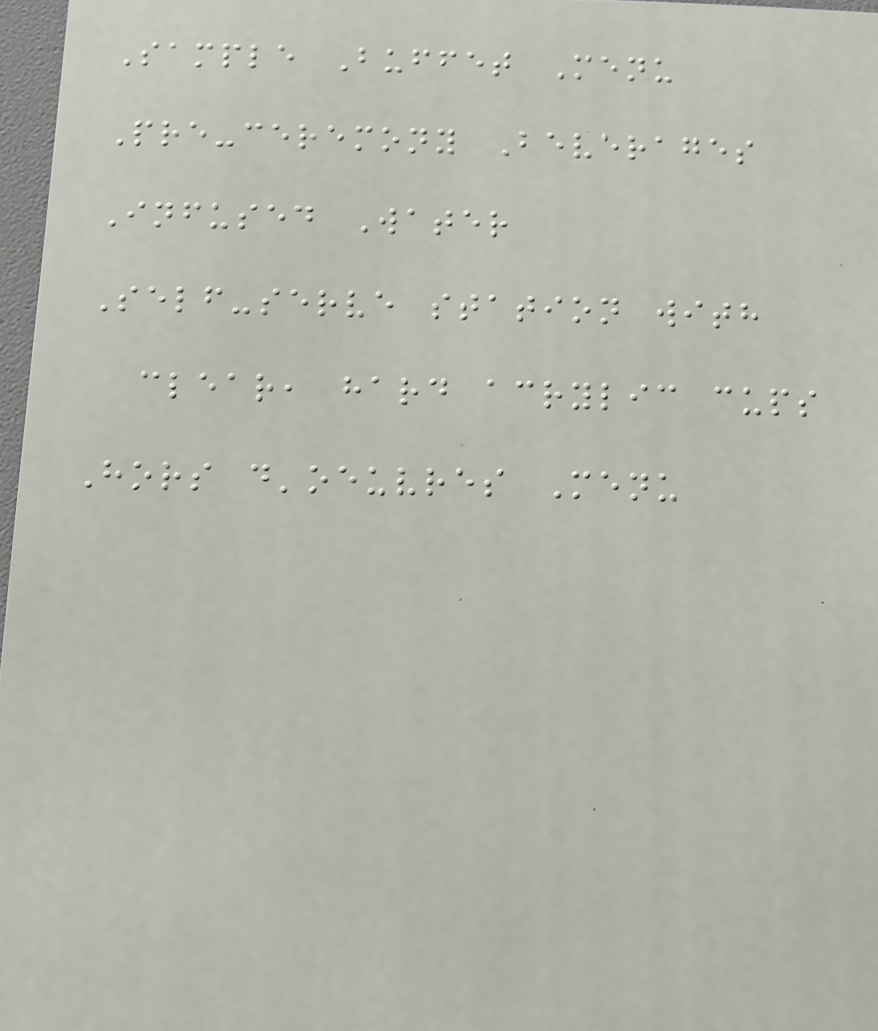Sample Buffet Menu
Pre-ceremony Beverages
Infused Water
Self-serve station with
clear, hard acrylic cups
Hors d'oeuvres Menu
